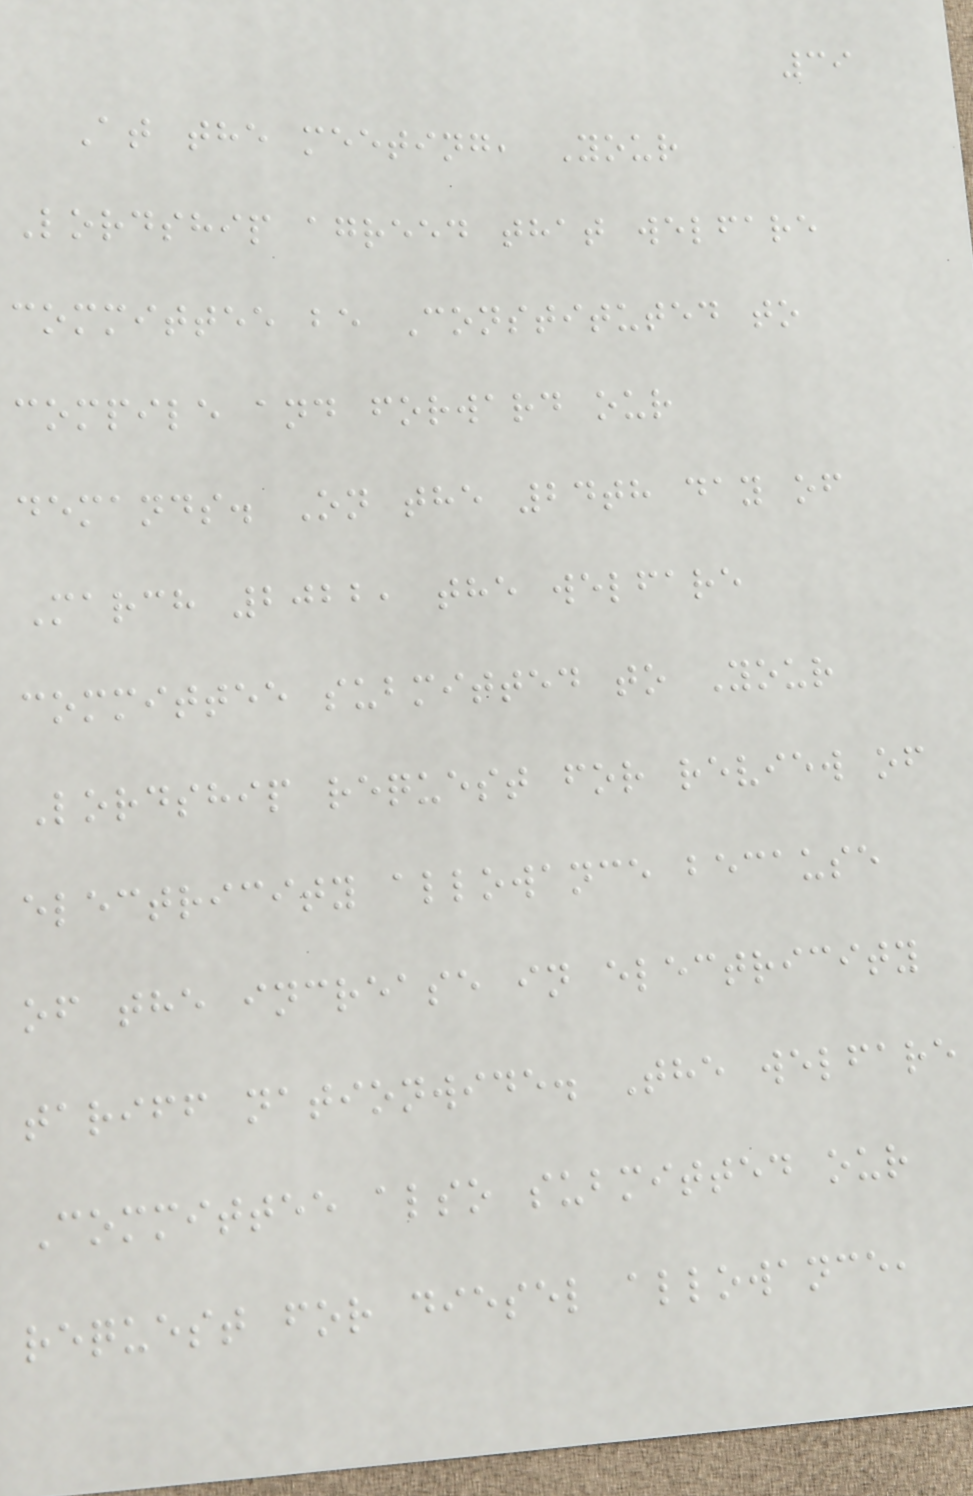39
At the meeting, Your
Lordship agreed that welfare
committee be Constituted to
compile and forward our
demands. On the 24th day of
March 2022, the welfare
committee submitted to Your
Lordship request for review of
electricity allowance because
of the increase in electricity
tariff nationwide. The welfare
Committee also submitted our
request for diesel allowance,
